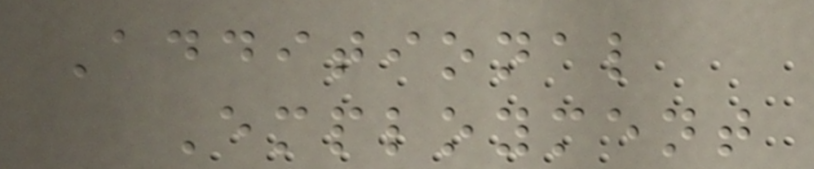Additional
Employment
